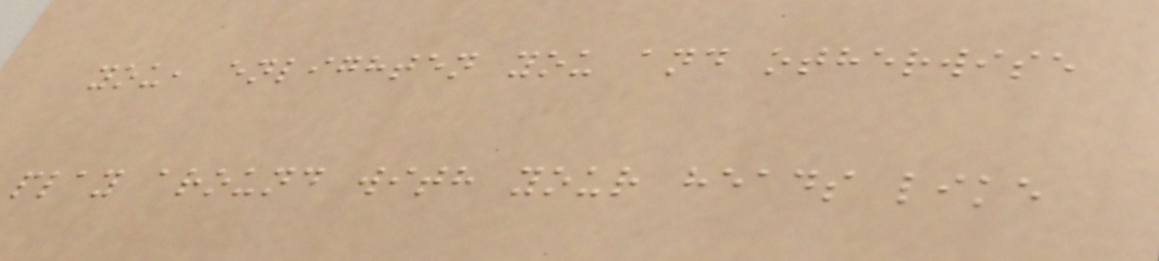you, enlighten you and otherwise
play around with your heads like
